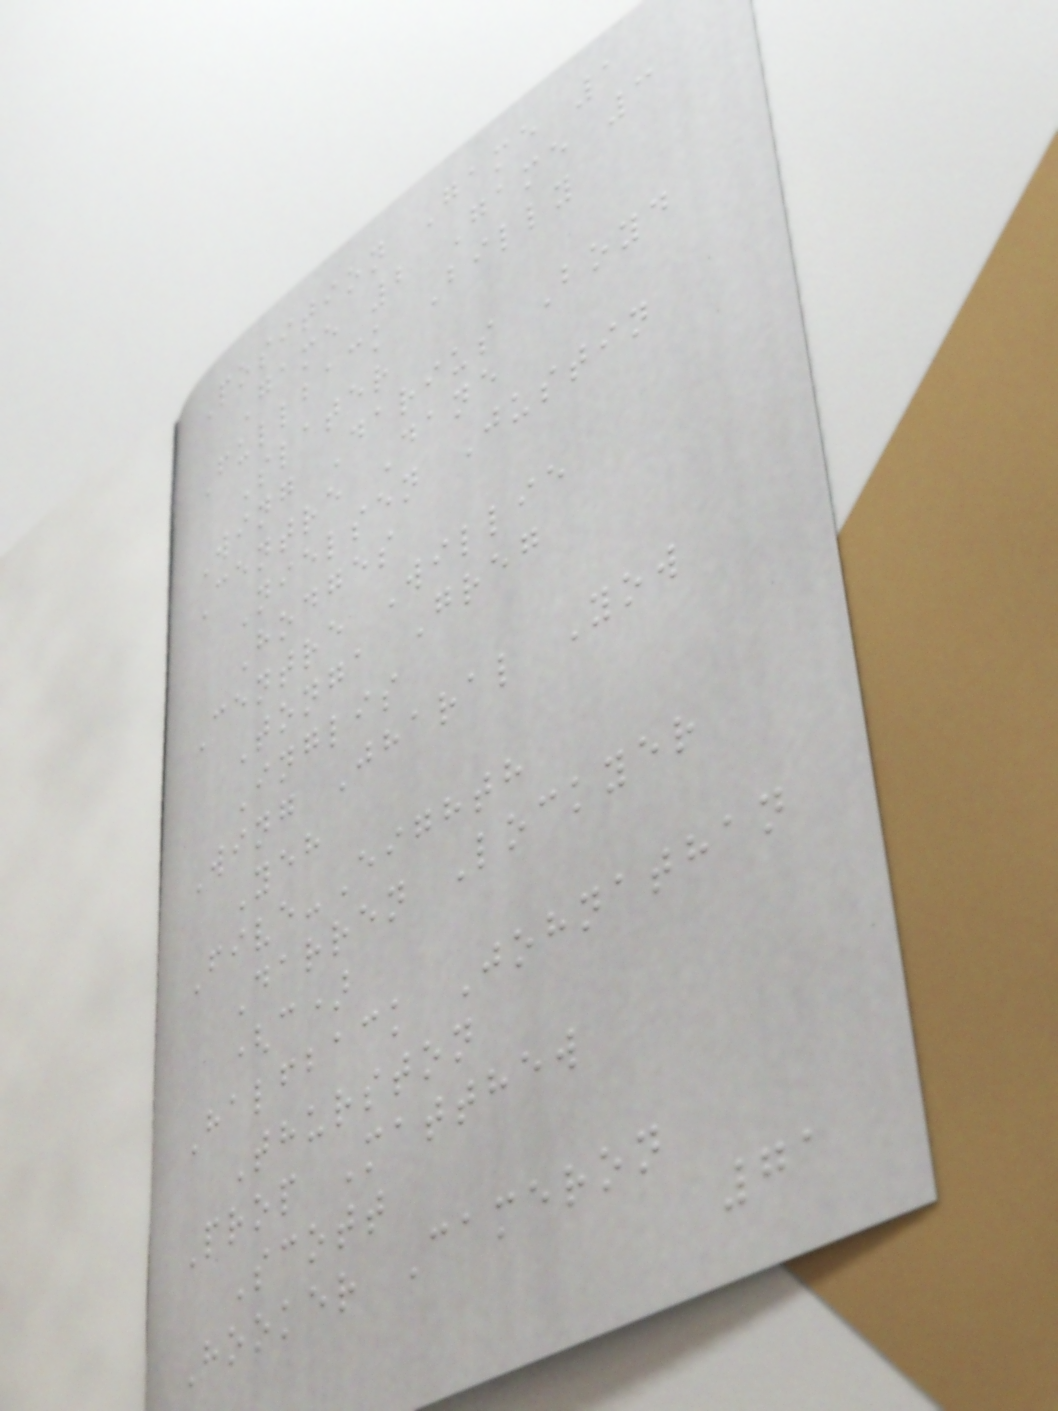Position Game 1
Game 2 Game 3
Fullback Billy
Slater
Wing Darius Boyd
Centre Dane
Nielsen Justin
Hodges
Centre Willie
Tonga Greg
Inglis
Wing Jharal Yow
Yeh
Five-Eighth
Darren Lockyer
(c)
Halfback Johnathan
Thurston
Prop Matthew
Scott
Hooker Cameron
71
